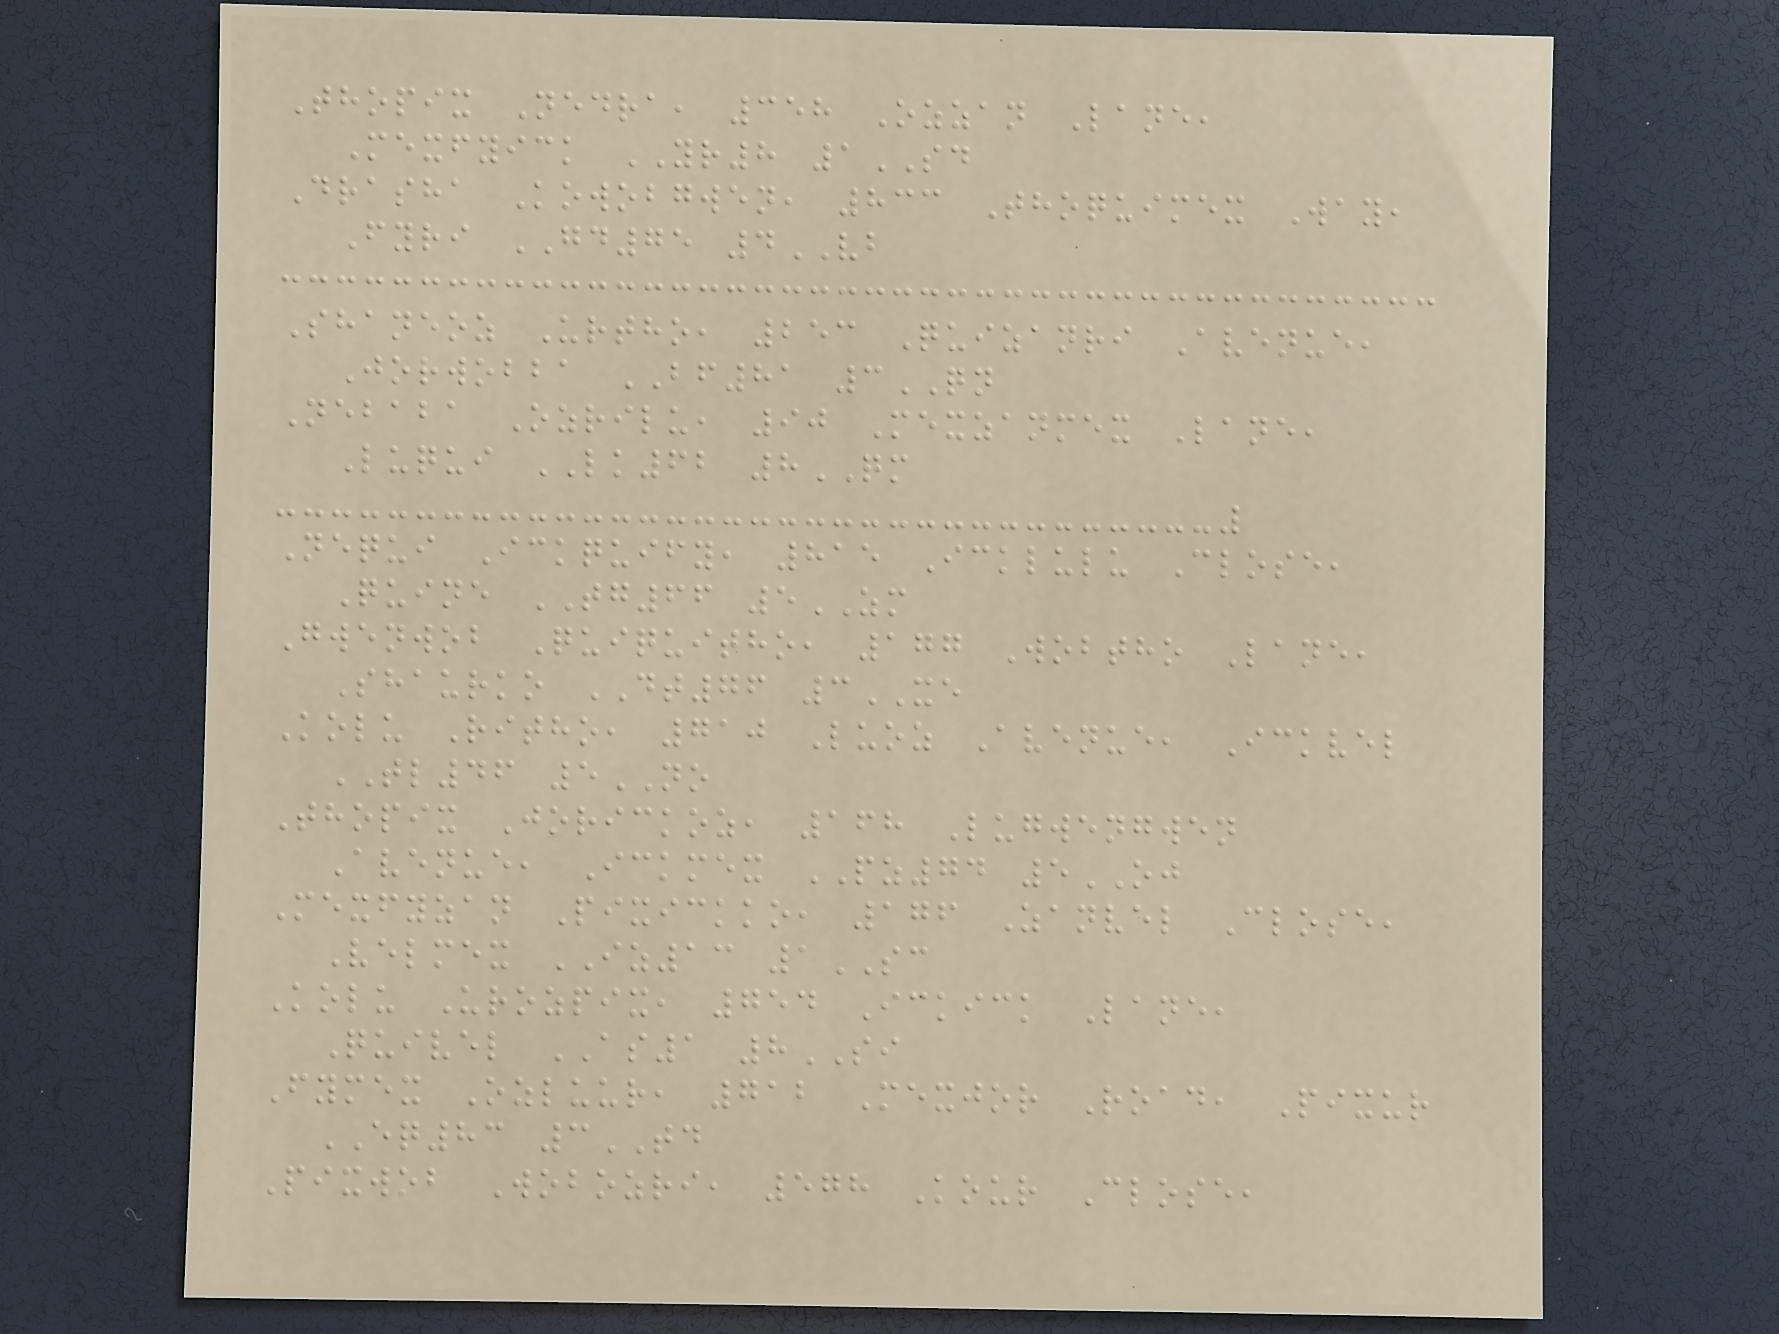Thopix Nedra, 358 Ozzan Lane,
Mexfyick YR8 1SD
Drasha Kowobgwen, 833 Thoquimex Way,
Fyri GD75 4VB
Shaneoz Urtho, 253 Quizanri Avenue,
Jorwobba BF81 3QN
Nebaba Ozrilu, 90 Mexzanmex Lane,
Luqui LK62 8QM
Nequi Ickquify, 815 Icklulu Close,
Quine TG66 5ZM
Gwenwob Quiquitho, 177 Wobtho Lane,
Shaurko DT76 3XE
Kolu Ritho, 710 Luoz Avenue, Ickvel
TL46 5NO
Thopix Jorickoz, 168 Lugwengwen
Avenue, Ickmex PZ74 5OJ
Mexfyzan Pixickko, 176 Zanvel Close,
Velmex IZ13 1SC
Kolu Urozpix, 754 Ickick Lane,
Quivel AS1 8SI
Fymex Ozluur, 712 Mexjor Road, Pixur
EQ83 3TD
Pixwob Wobozri, 578 Kour Close,
